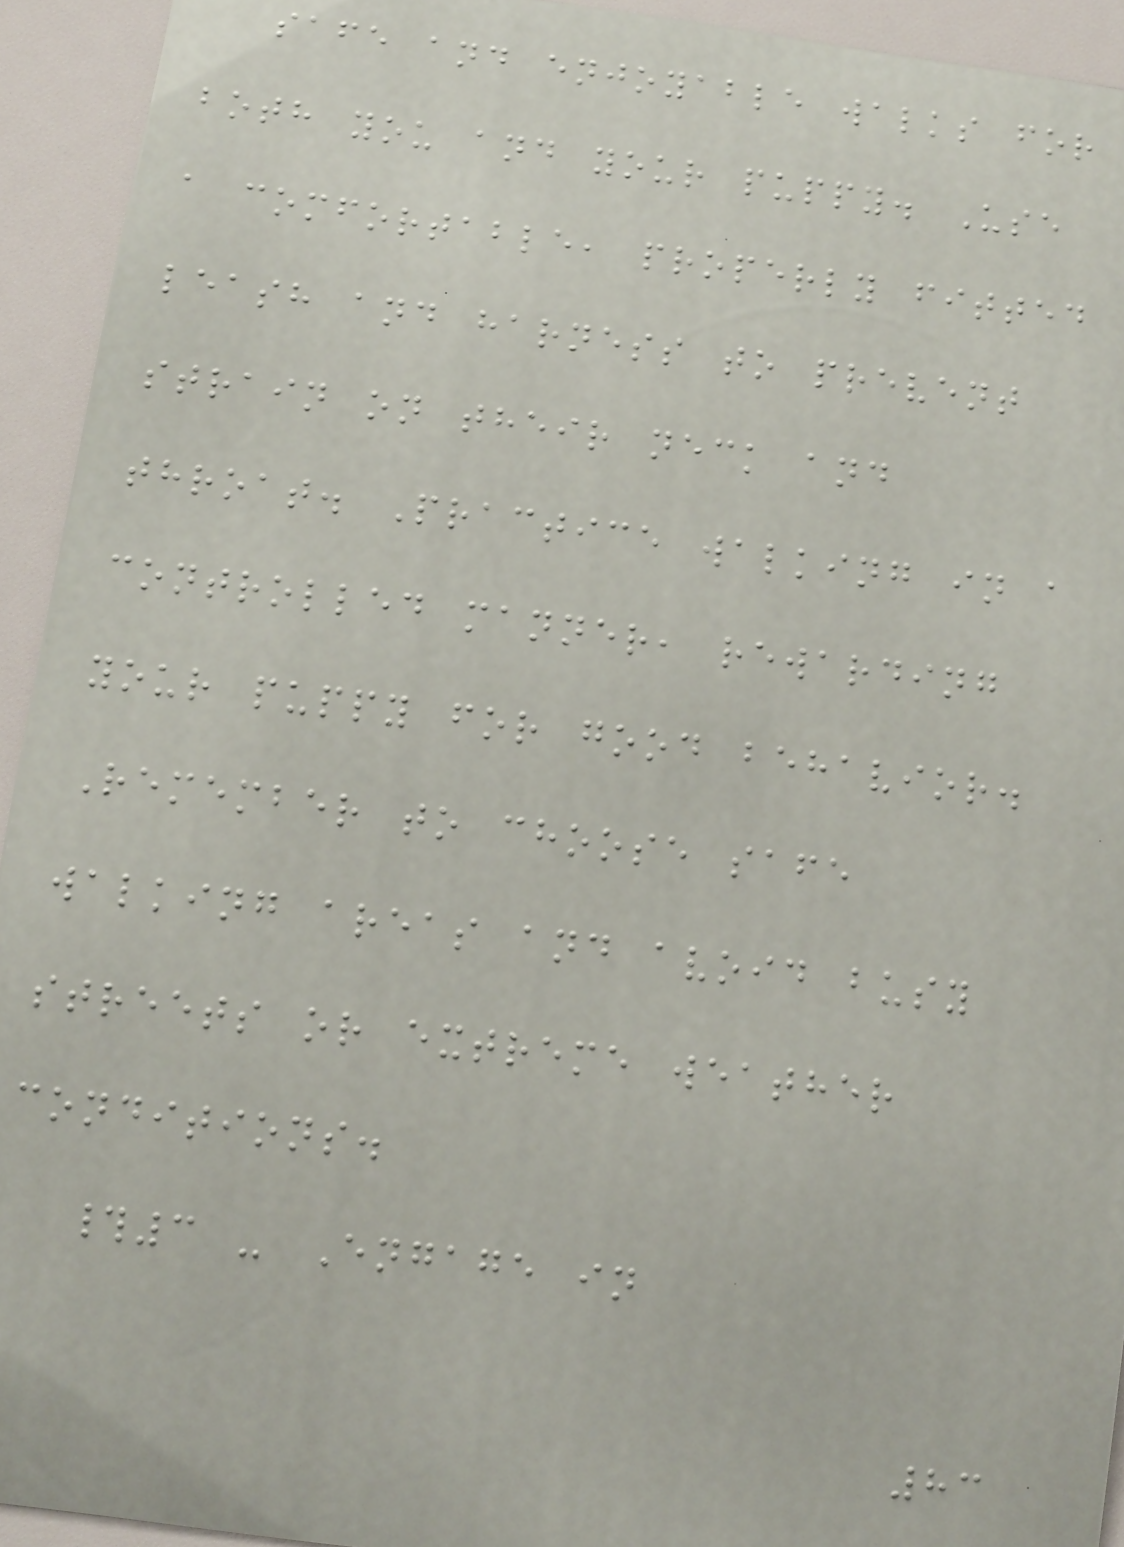safe and enjoyable walks for
both you and your puppy. Use
a comfortable, properly fitted
leash and harness to prevent
strain on their neck and
throat. Practice walking in a
controlled manner, rewarding
your puppy for good behavior.
Remember to choose safe
walking areas and avoid busy
streets or extreme weather
conditions.
#3 - Engage in
83
